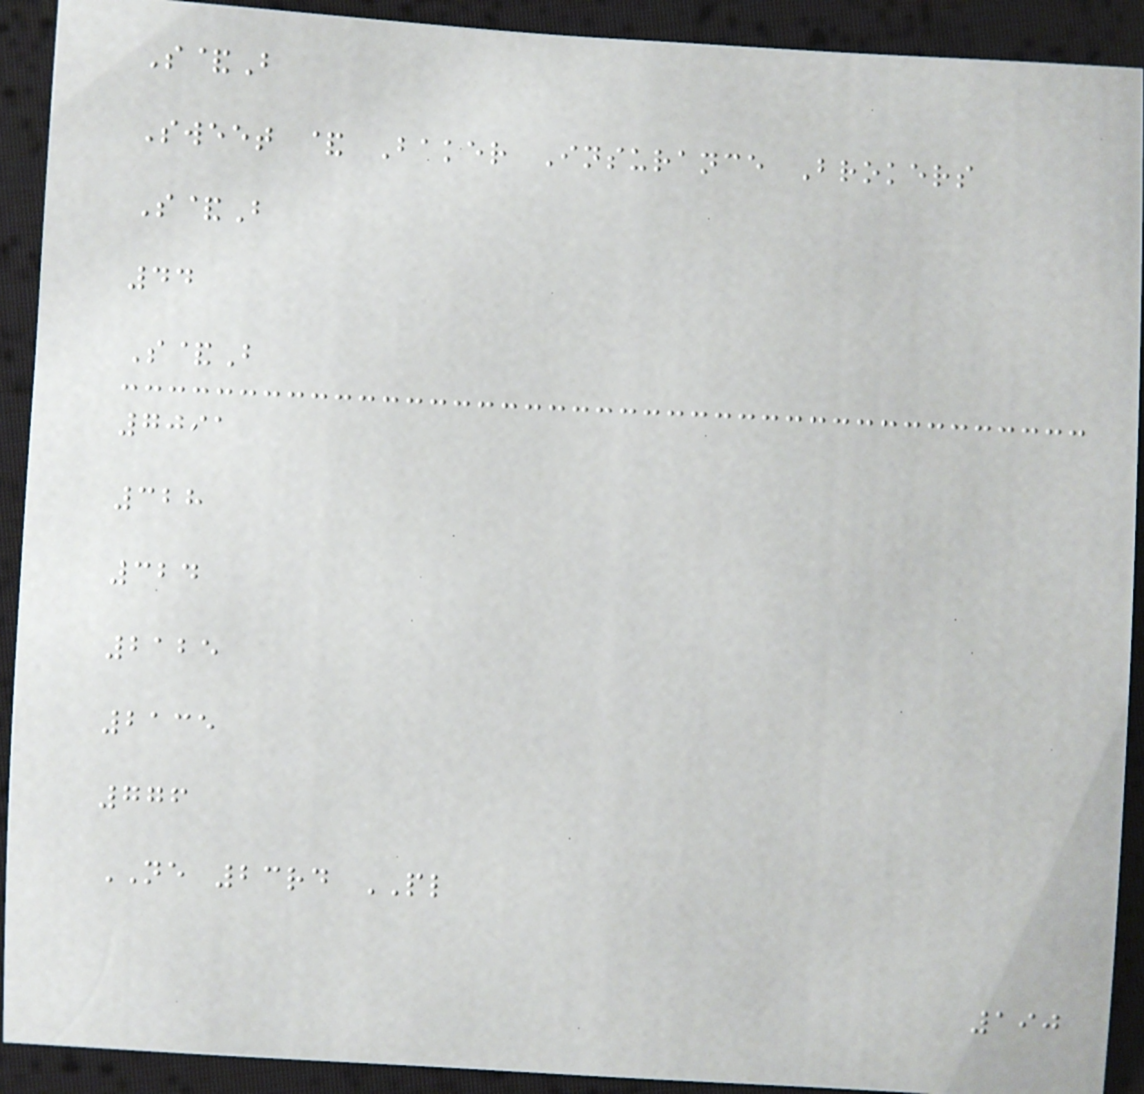S&B
Sweet & Baker Insurance Brokers
S&B
44
S&B
7091
328
324
2125
2135
776
NE 23rd PL
190
